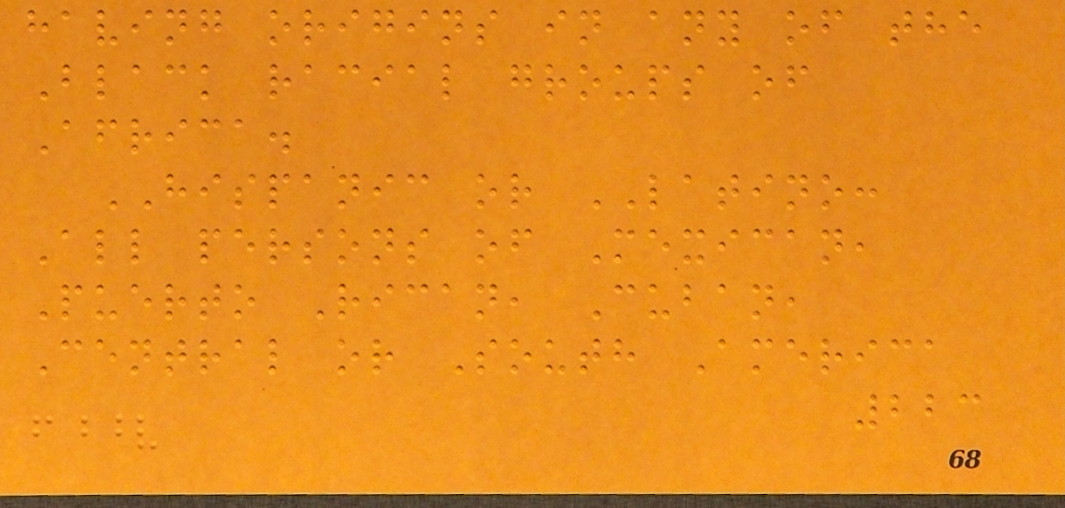having origins in any of the
Black racial groups of
Africa.
HISPANIC or LATINO:
All persons of Mexican,
Puerto Rican, Cuban,
Central or South America
223
